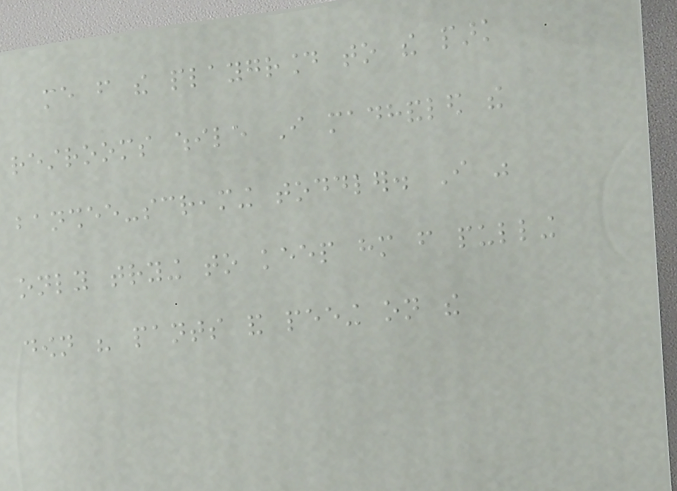me from the playground to the park
restrooms while I madhandled the
banshee-screaming toddler. I was
only trying to keep him from pulling
down his pants and peeing on the
